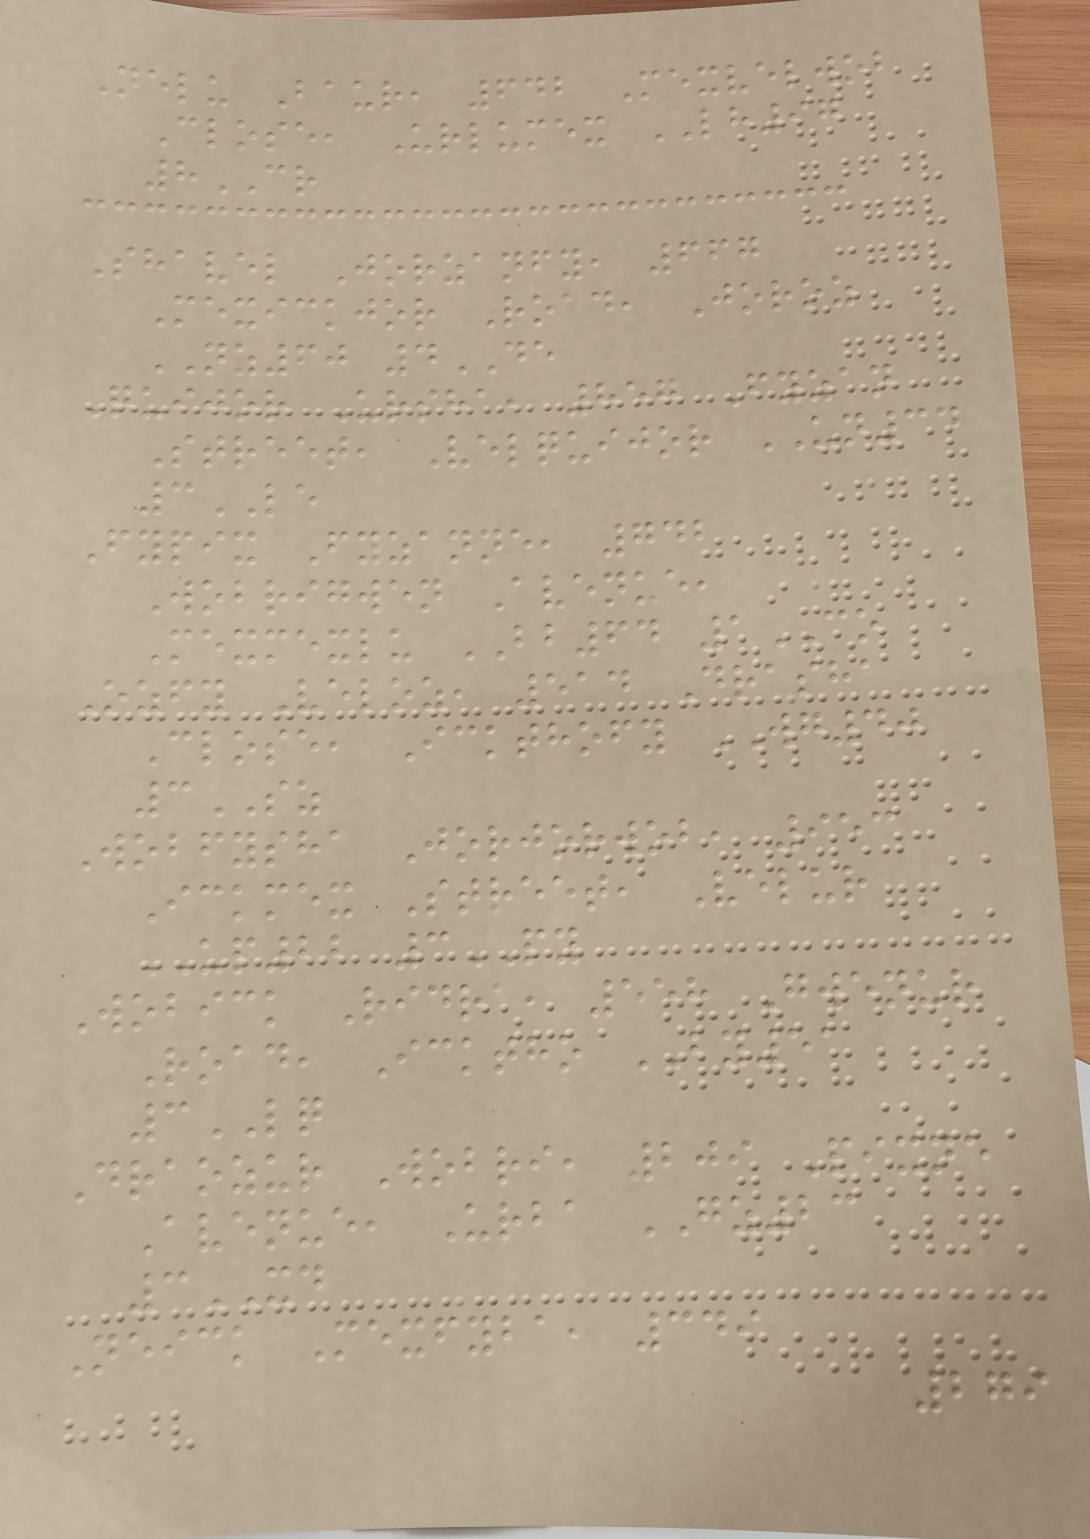Nelu Baur, 642 Mexvelwob
Close, Urlumex LH97
8CR
Shavel Jorzanfy, 667
Mexickjor Road, Joroz
NZ60 4DE
Quijor Ursha, 857 Fyzan
Street, Velquijor UN34
3LE
Fypix Fyzanne, 742
Wobrigwen Avenue,
Mexmexlu BB64 1CO
Ozfy Veloz, 514 Drasha
Close, Ickthofy WG40
3SZ
Wobfysha Jorjorwob, 953
Ickmex Street, Velur
UP22 3PY
Wobick Ridra, 558 Gwenur
Road, Icktho BY51
3LQ
Draozur Wobri, 209 Pixne
Avenue, Urba GZ23
3XD
Neick Mexfyba, 349
279
